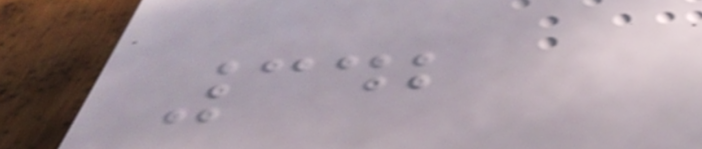342
